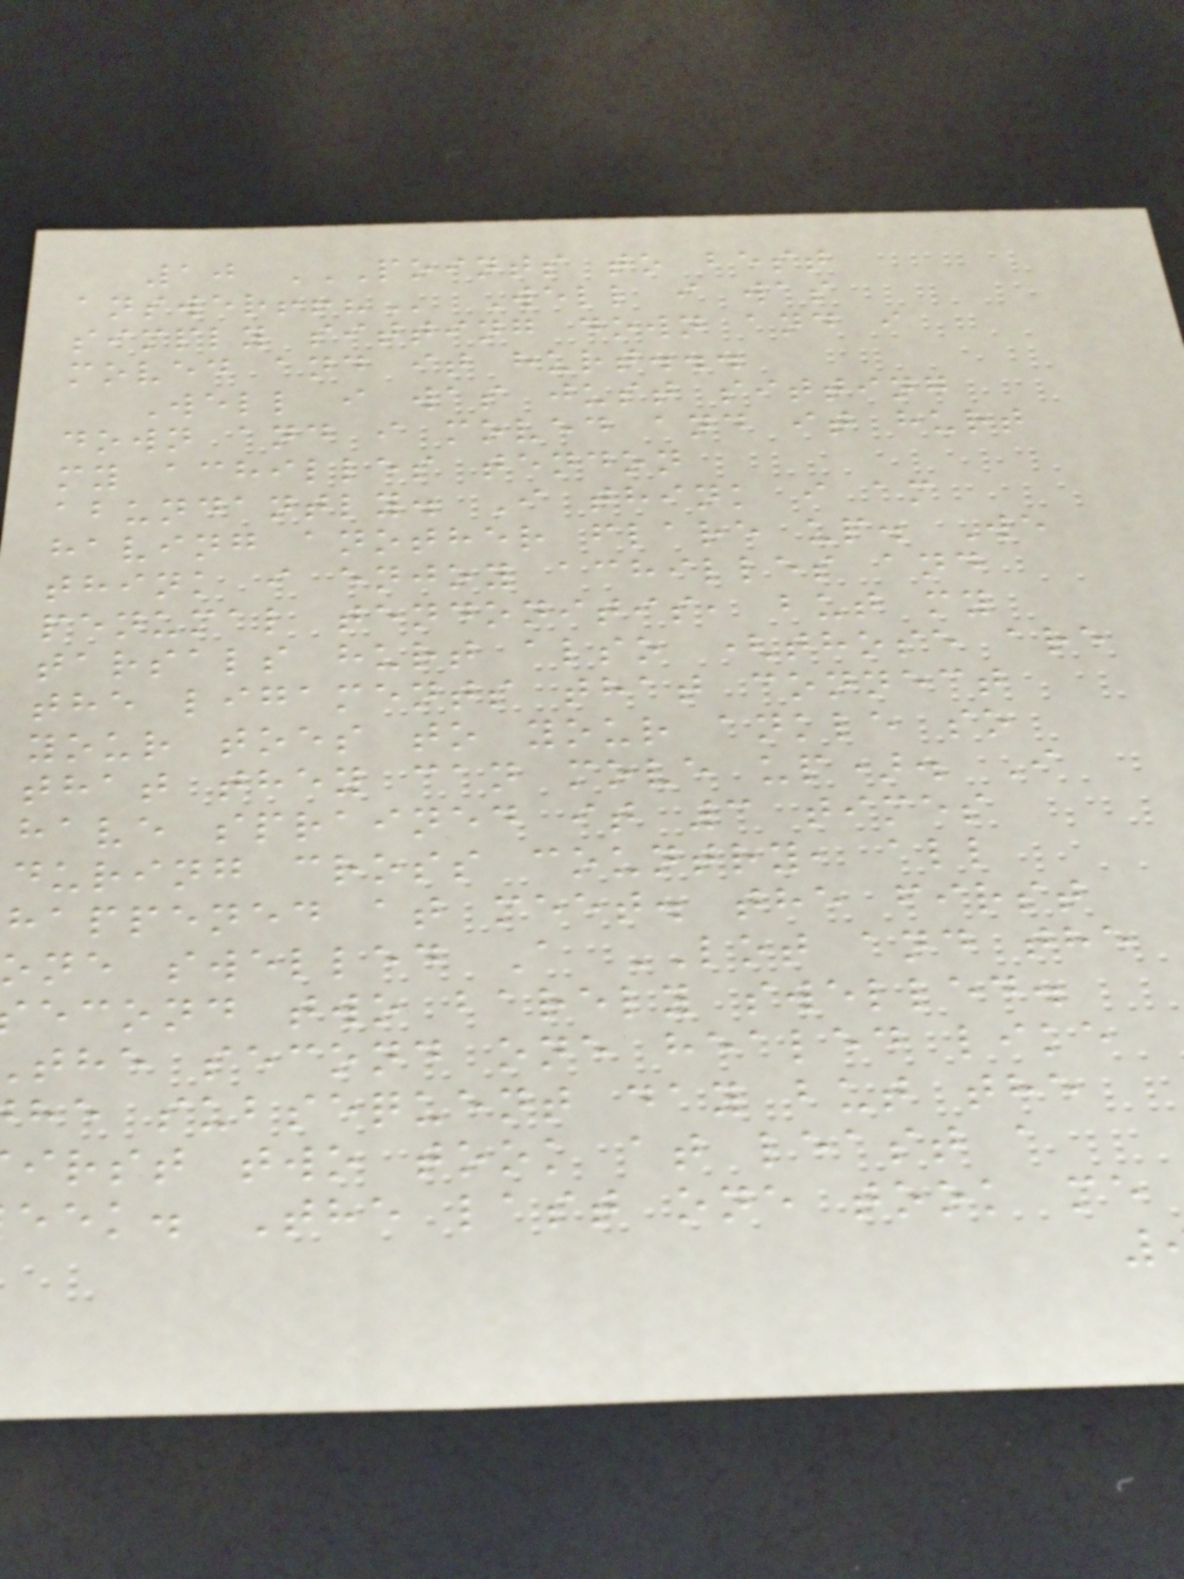10 POINTS TO BEST
Well i was
simply sitting down and i
moved and it hurt...
Well i was just sitting
down and i moved and it hurt
my achilles tendon
abundantly. I think i am
having another flare up. We
think i enjoy achilles and
penumal tendonitis, but my
tarsals hurt also (those are
the ligaments that connect
your toes to your ankle so
that they can move up). I
have sprained it 3 times
during cross country, all
happened at meet. the first
one swelled A LOT and the
econd two barely swelled.
the second one healed like
he subsequent day but the
irst two took at least a
eek. The last one took me
